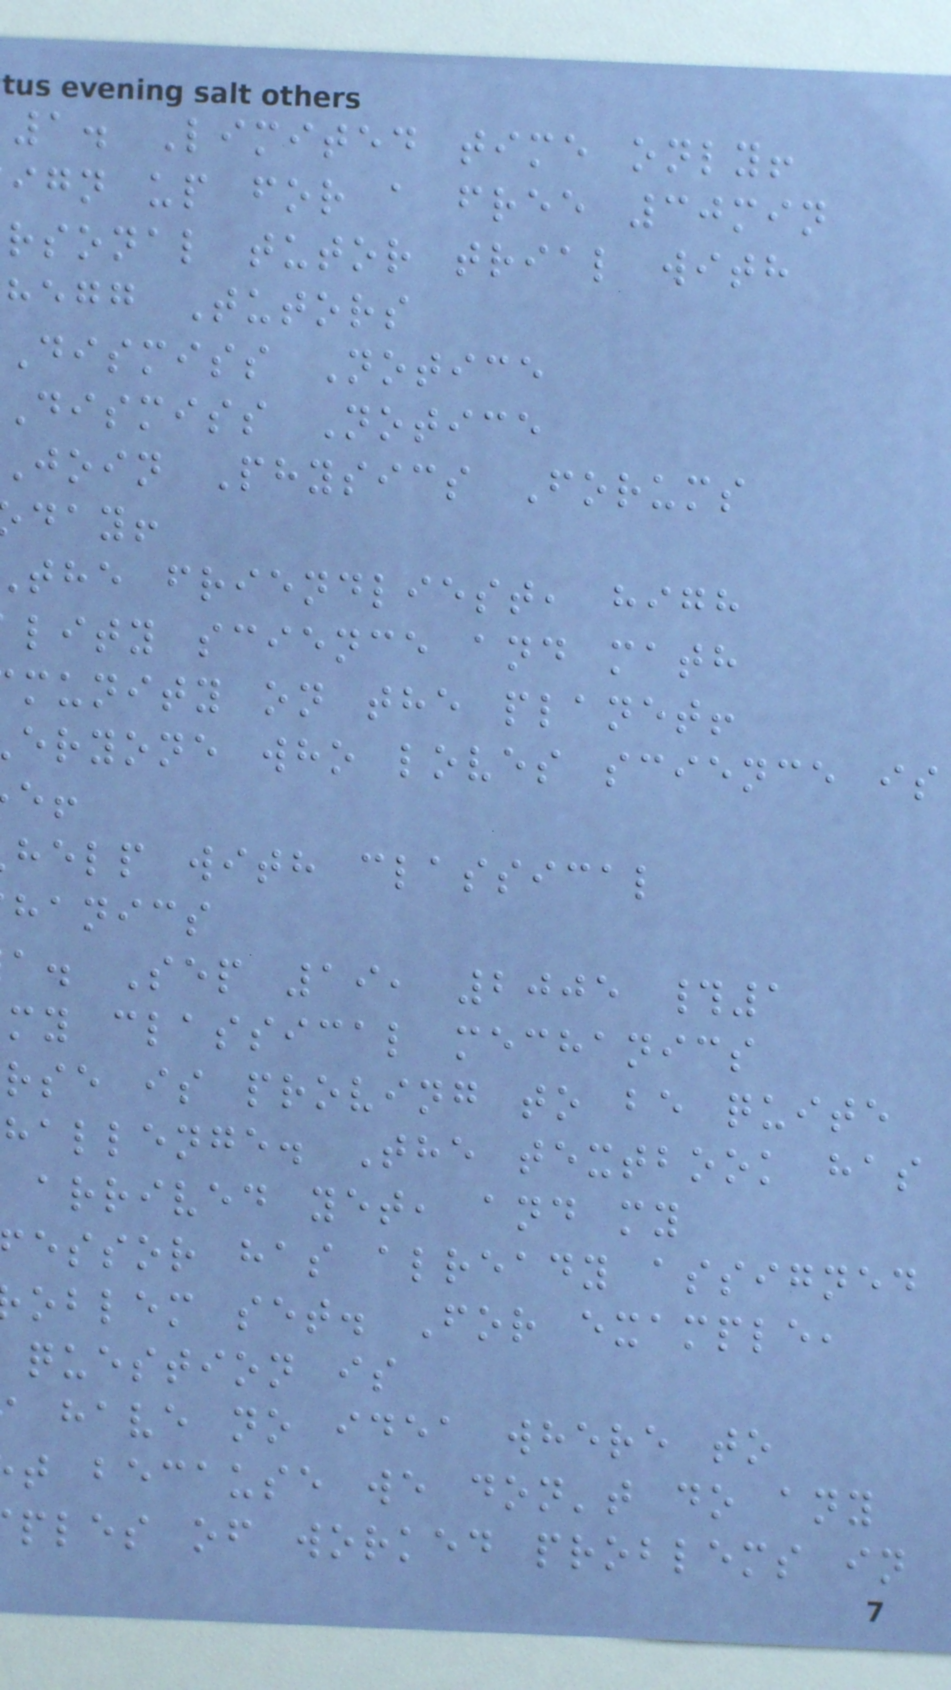1. Limited time only!
ign up for a free 30min
rsonal tutor trial with
hegg Tutors
Dismiss Notice
Dismiss Notice
join Physics Forums
day!
the friendliest, high
lity science and math
munity on the planet!
eryone who loves science is
help with classical
hanics
a. Sep 19, 2005 #1
my classical mechanics
rse is proving to be quite
hallenge. The textbook has
arrived yet, and my
essor has already assigned
oblem set. For example,
question is
have no idea where to
t because we don't do any
ples of worked problems in
